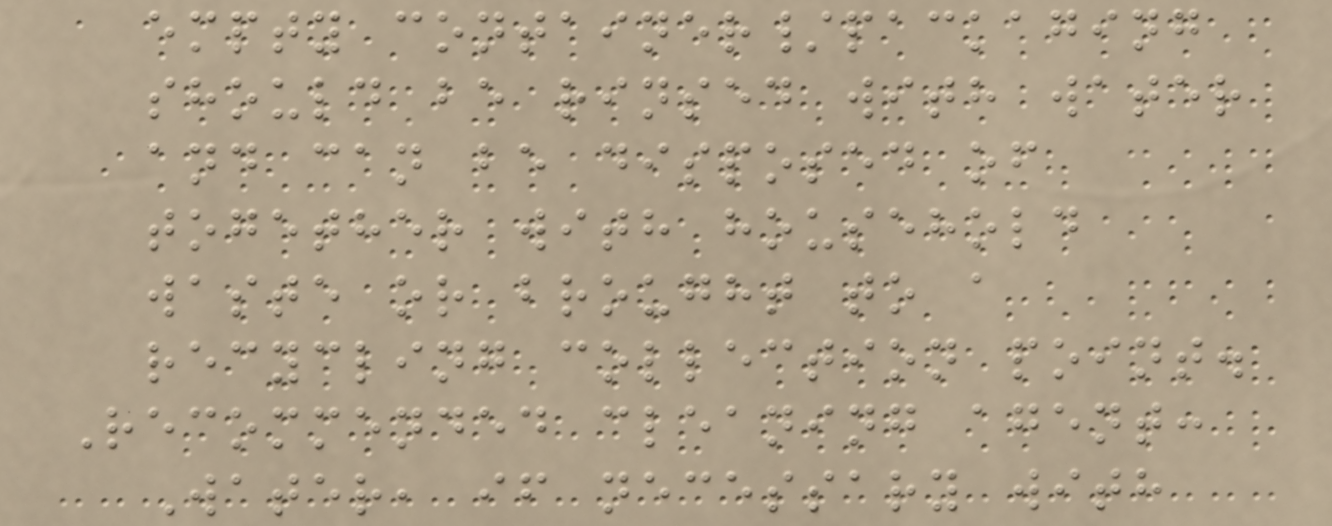empty container/packaging
should be rinsed with water
and can be disposed of
together with household
waste or brought to a
recycling collection point.
Recommended cleaning agent:
Water, if necessary with
